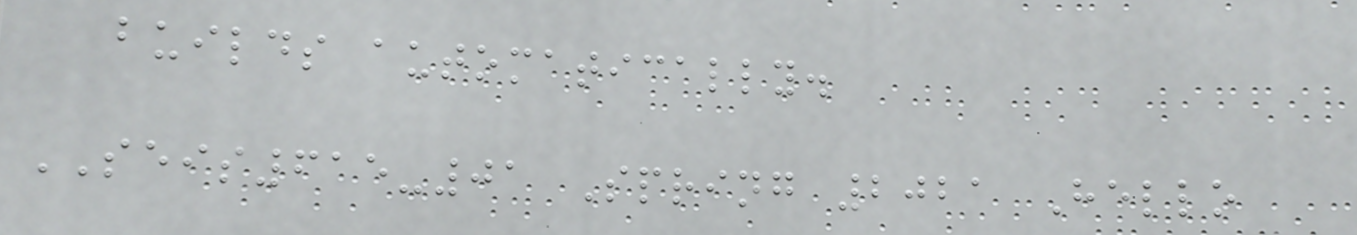builds automatically.
SEIS615-01 Spring 2021 Hello
